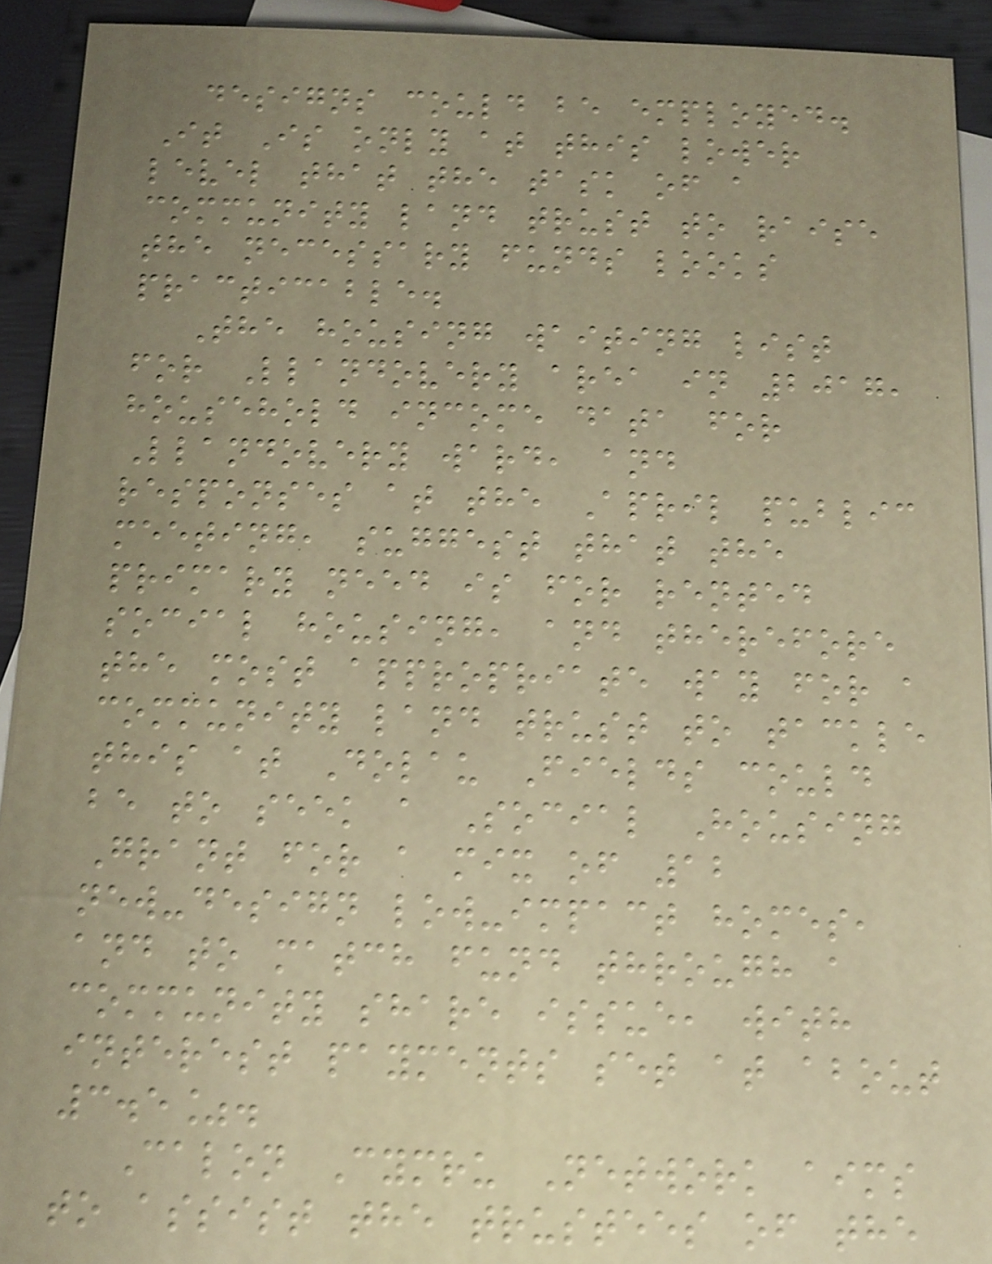designs could be employed.
It Is only at this lower
level that the task of a
community land trust to raise
the necessary funds looks
practicable.
The housing waiting list
for Llandovery area in 2017,
household income data for
Llandovery ward, and
responses at the April public
meeting, suggest that the
primary need is for rented
social housing, and therefore
the most appropriate way for a
community land trust to tackle
this at Dolau Fields could
be to seek a Social Housing
Grant for a mix of 12
new-design low-impact homes,
and to match fund through a
community share issue, with
interest payments set at about
3.5%.
Calon Cymru Network aims
to assist the trustees of the
